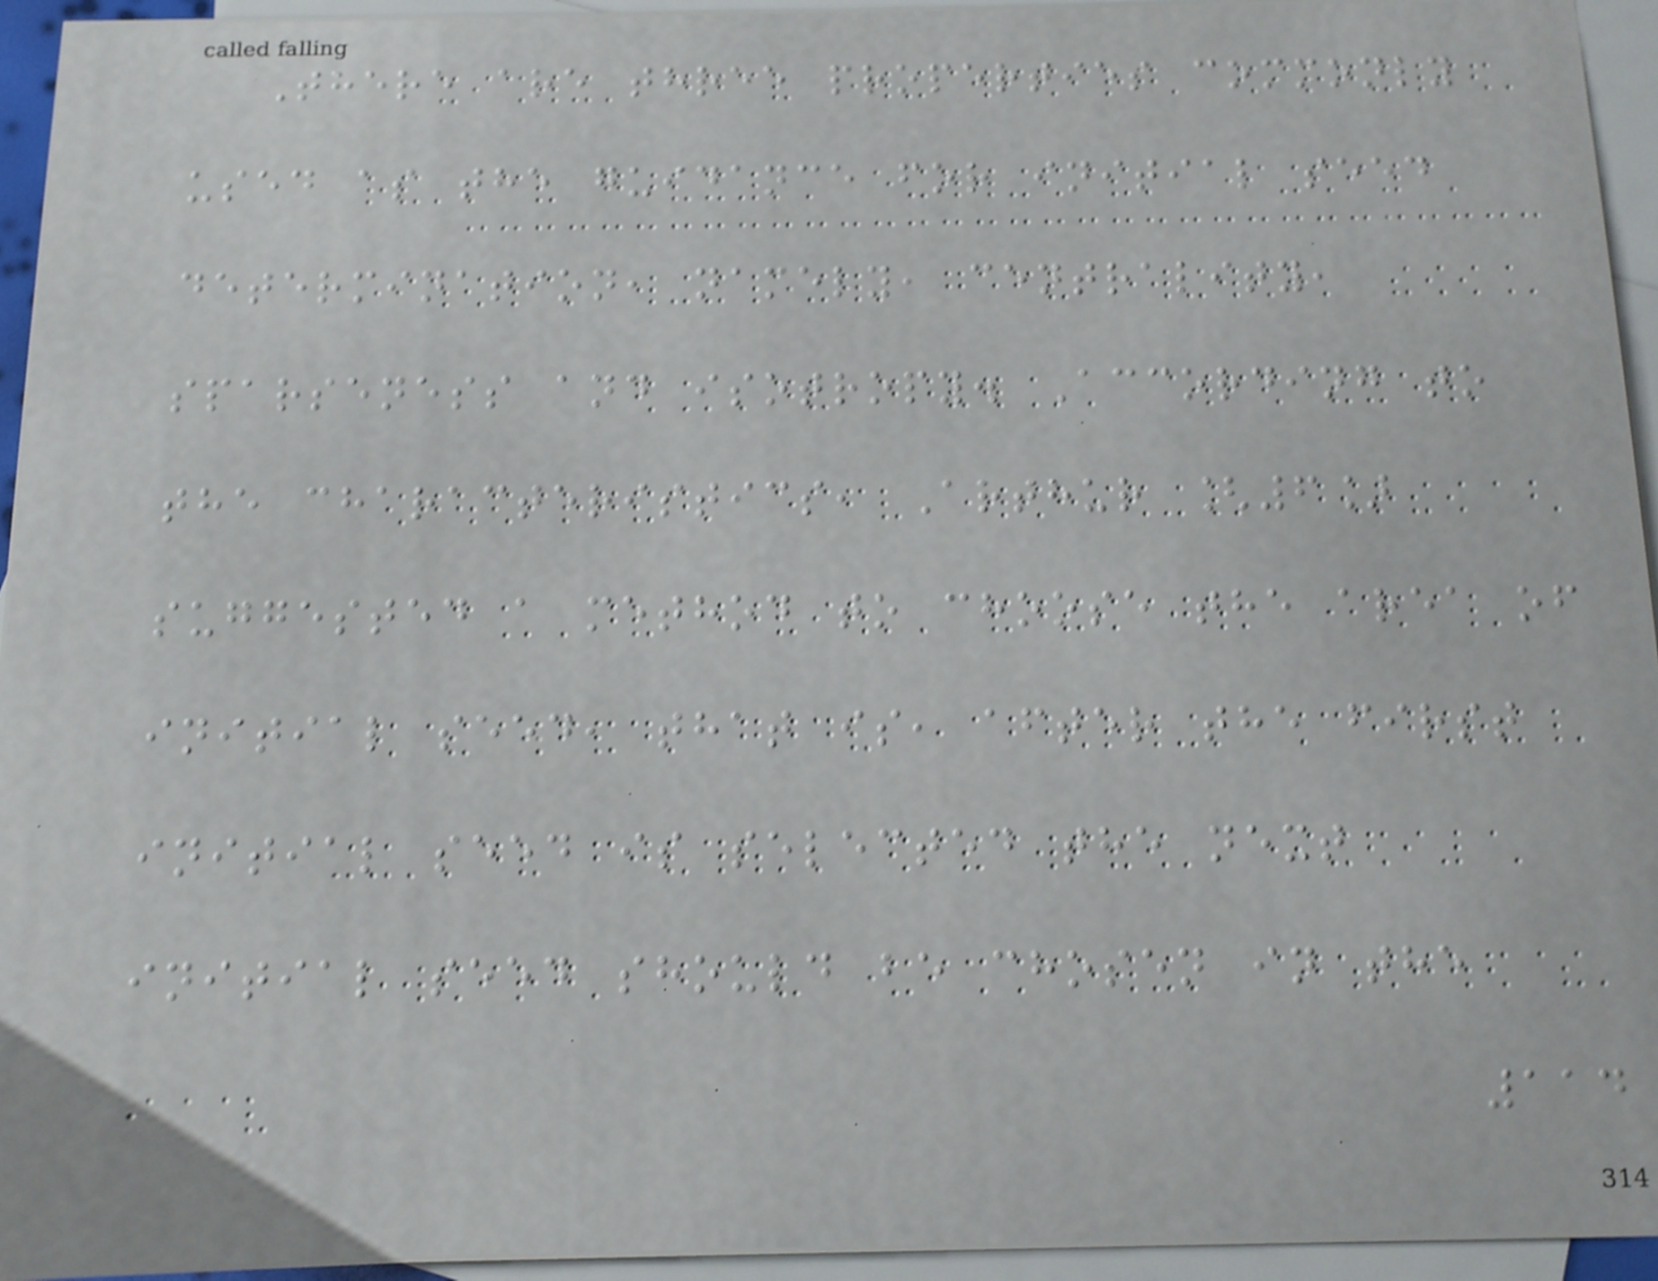There are three properties commonly
used as the guidance for initial seed
determination, namely, centrality,
sparseness and isotropy. According to
the characteristics, Arthur [6]
suggested a method to choose the area of
initial seed, that is, after the first
initial seed is selected the next
initial seed should be chosen in the
114
